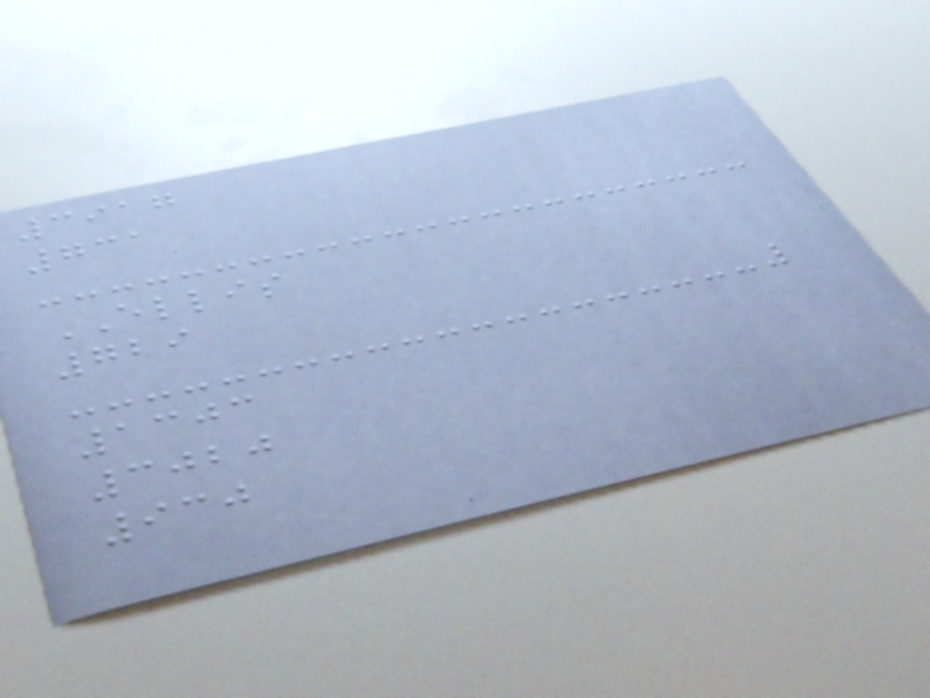3917
731
ELLIS
729
1303
3020
930
